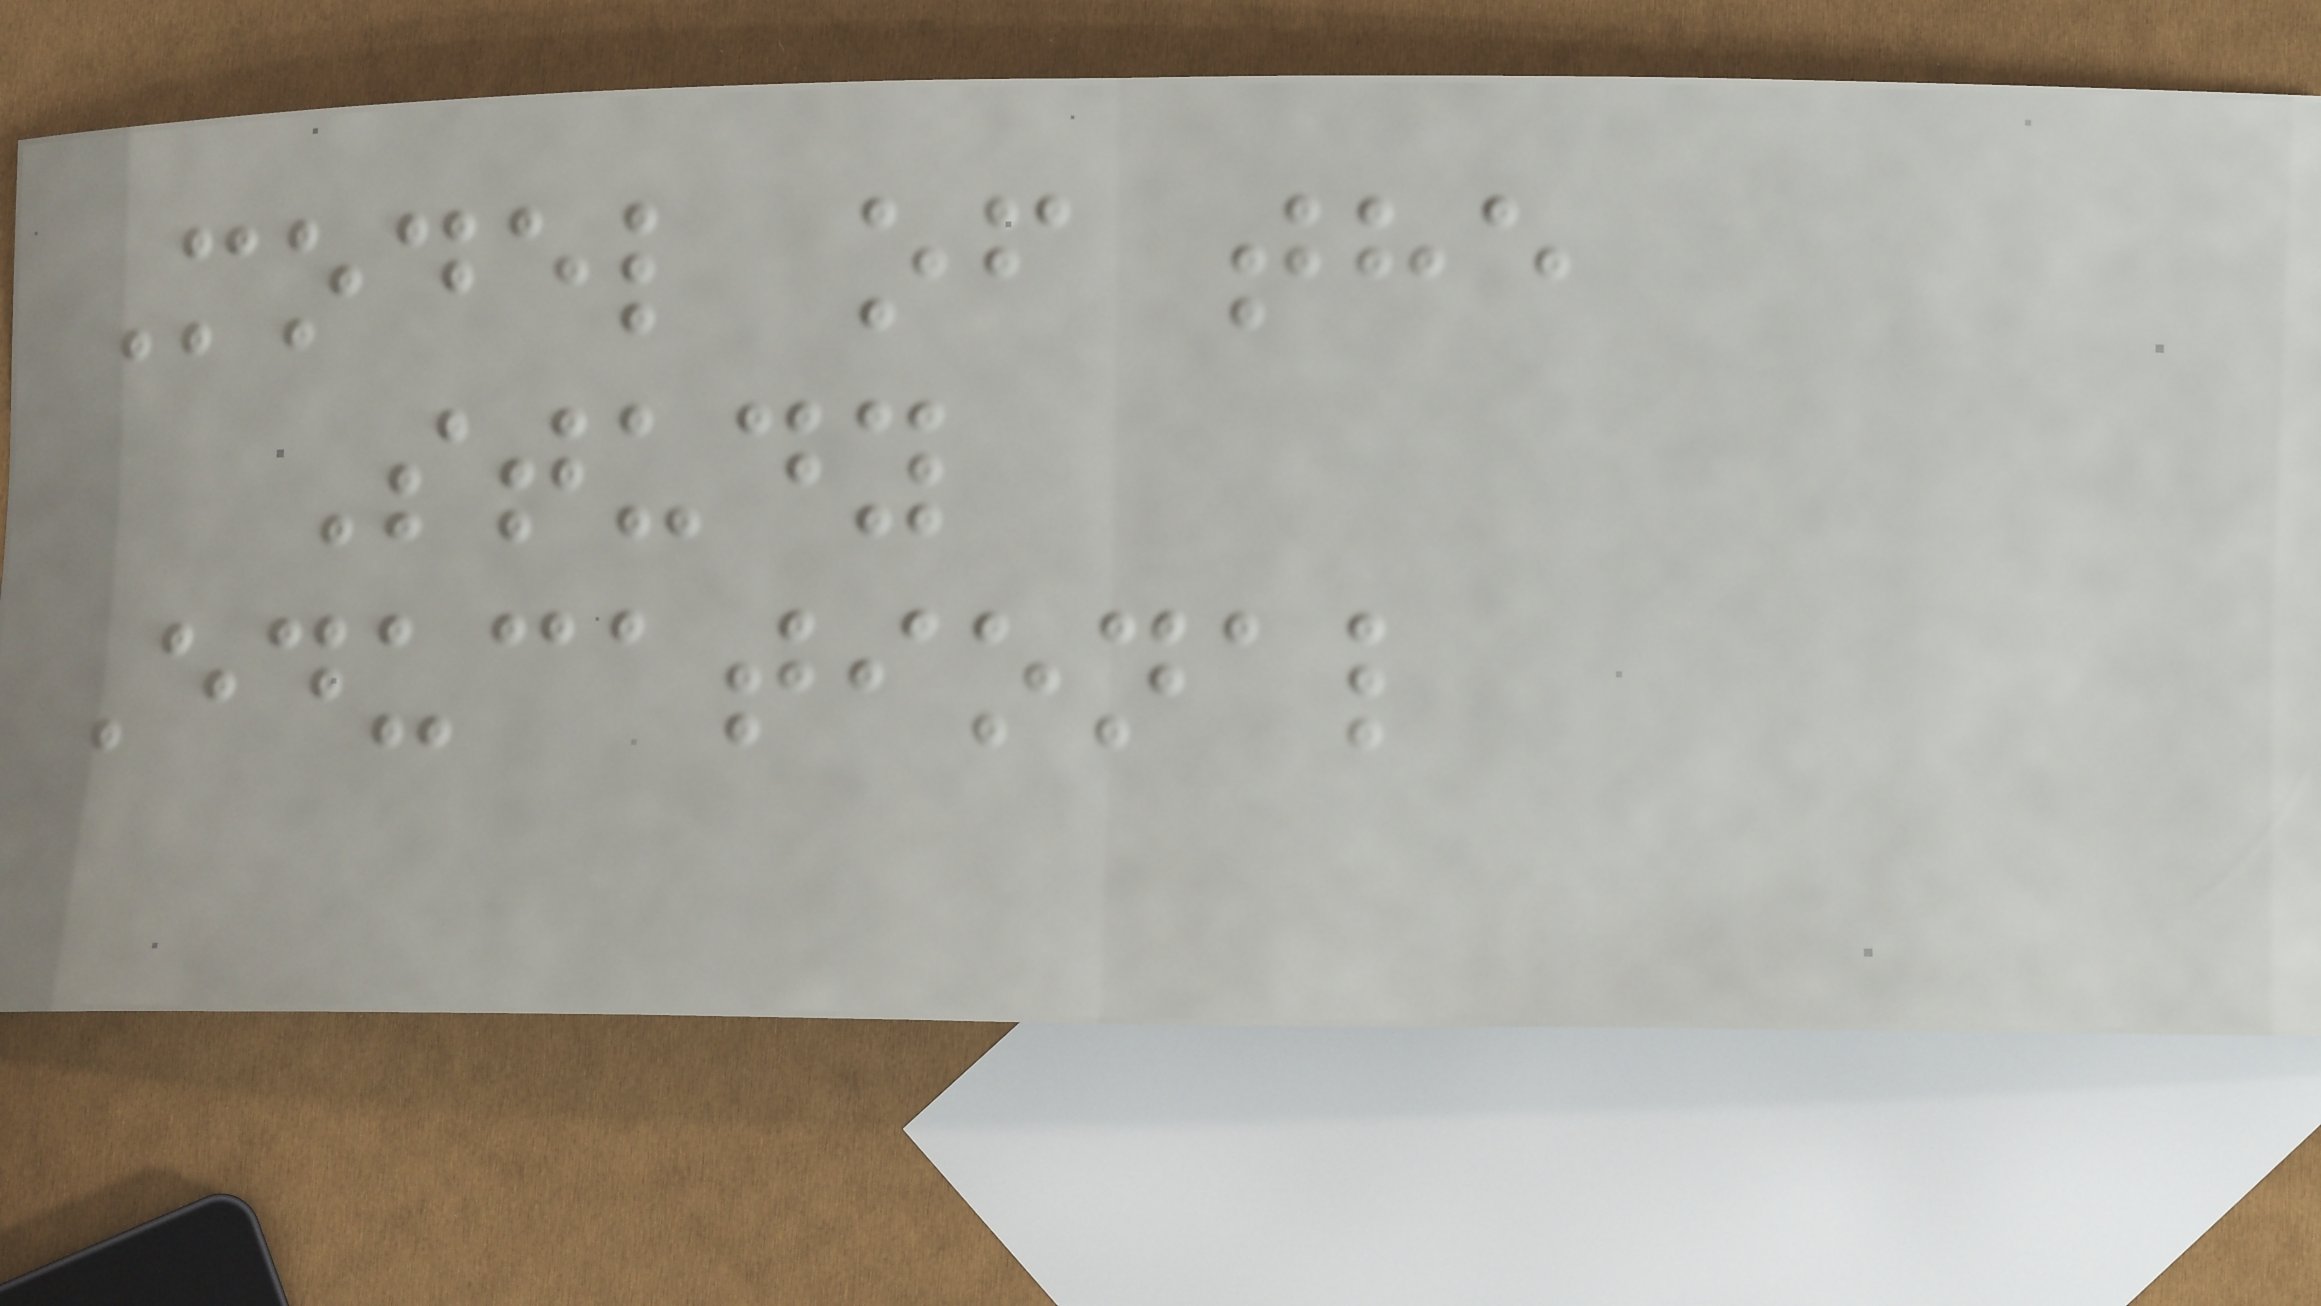Model of the
Study
Educational
